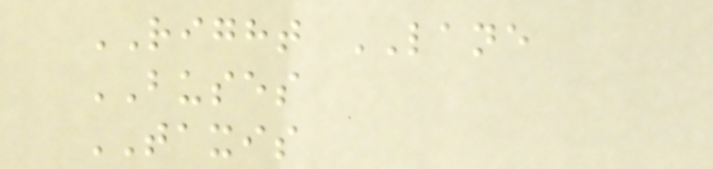RIGHT LANE
BUSES
TAXIS
